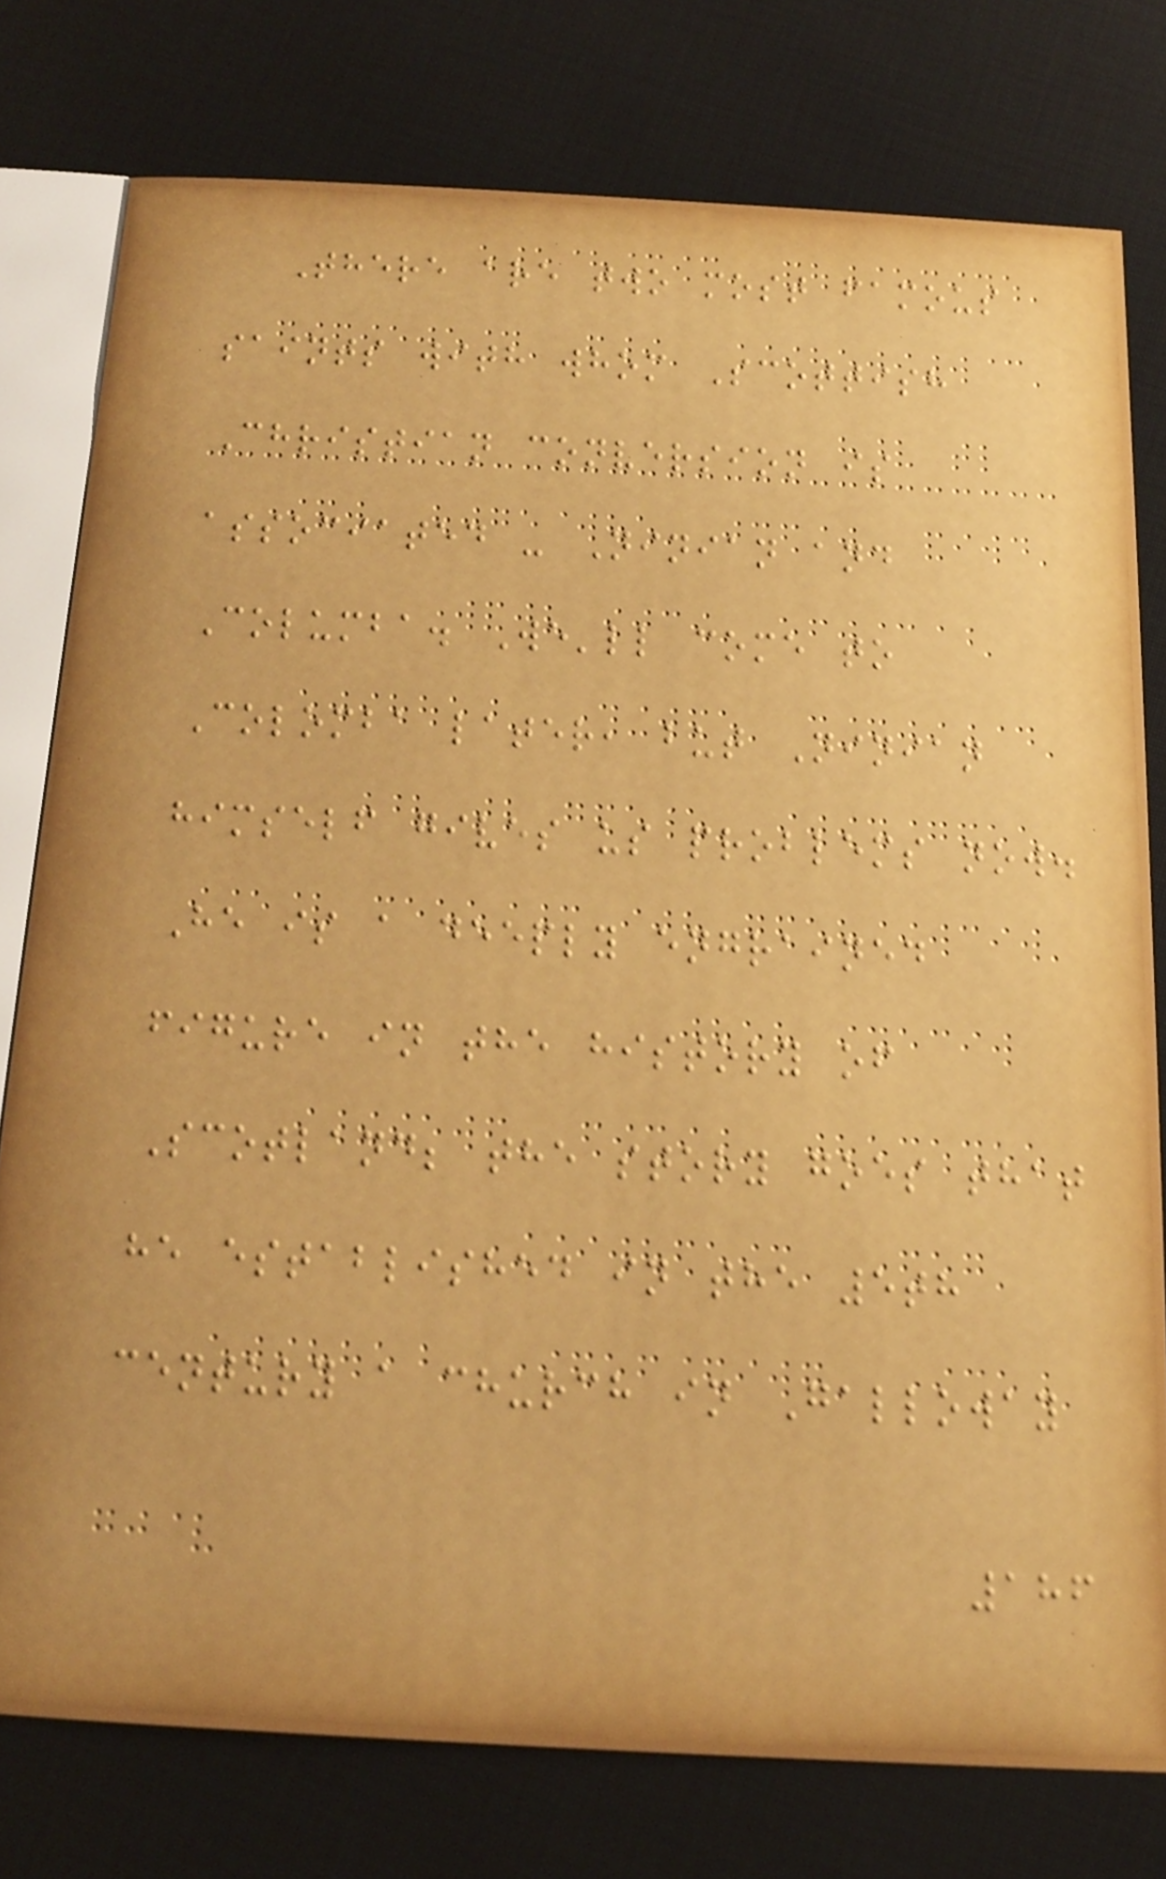There are two most famous
saints with whom Scottish
Christian conversion is
associated - Ninian and
Columba. We'll come to
Colomba later, but Ninian
himself gives us problems now.
He is a deeply engrained
figure in the history of
Scotland; the story goes that
he established in the 5th
century a church in Galloway
186
